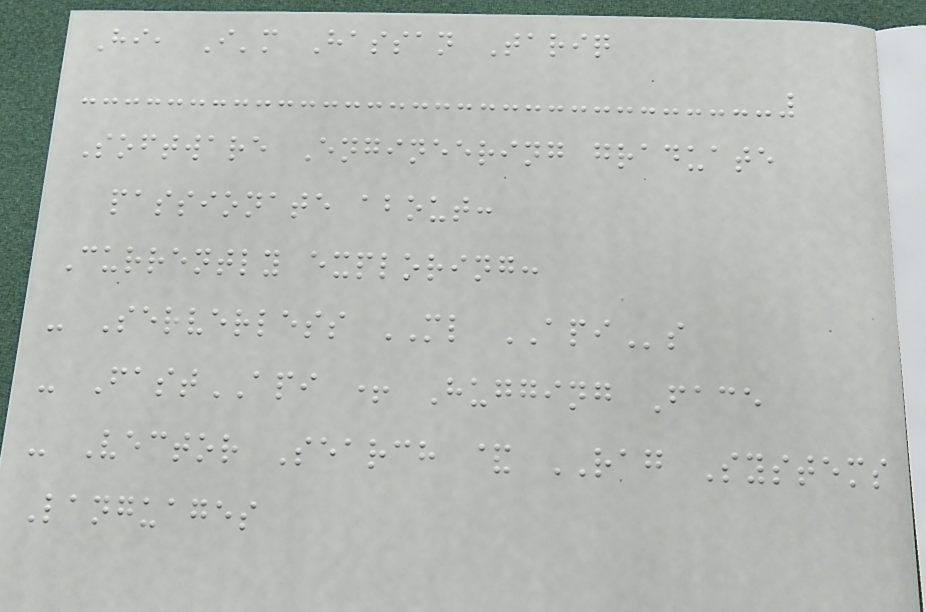Hi, I'm Hassan Tariq
Software Engineering graduate
passionate about:
Currently exploring:
- Serverless ML APIs
- FastAPI + Hugging Face
- Vector Search & RAG Systems
Languages
